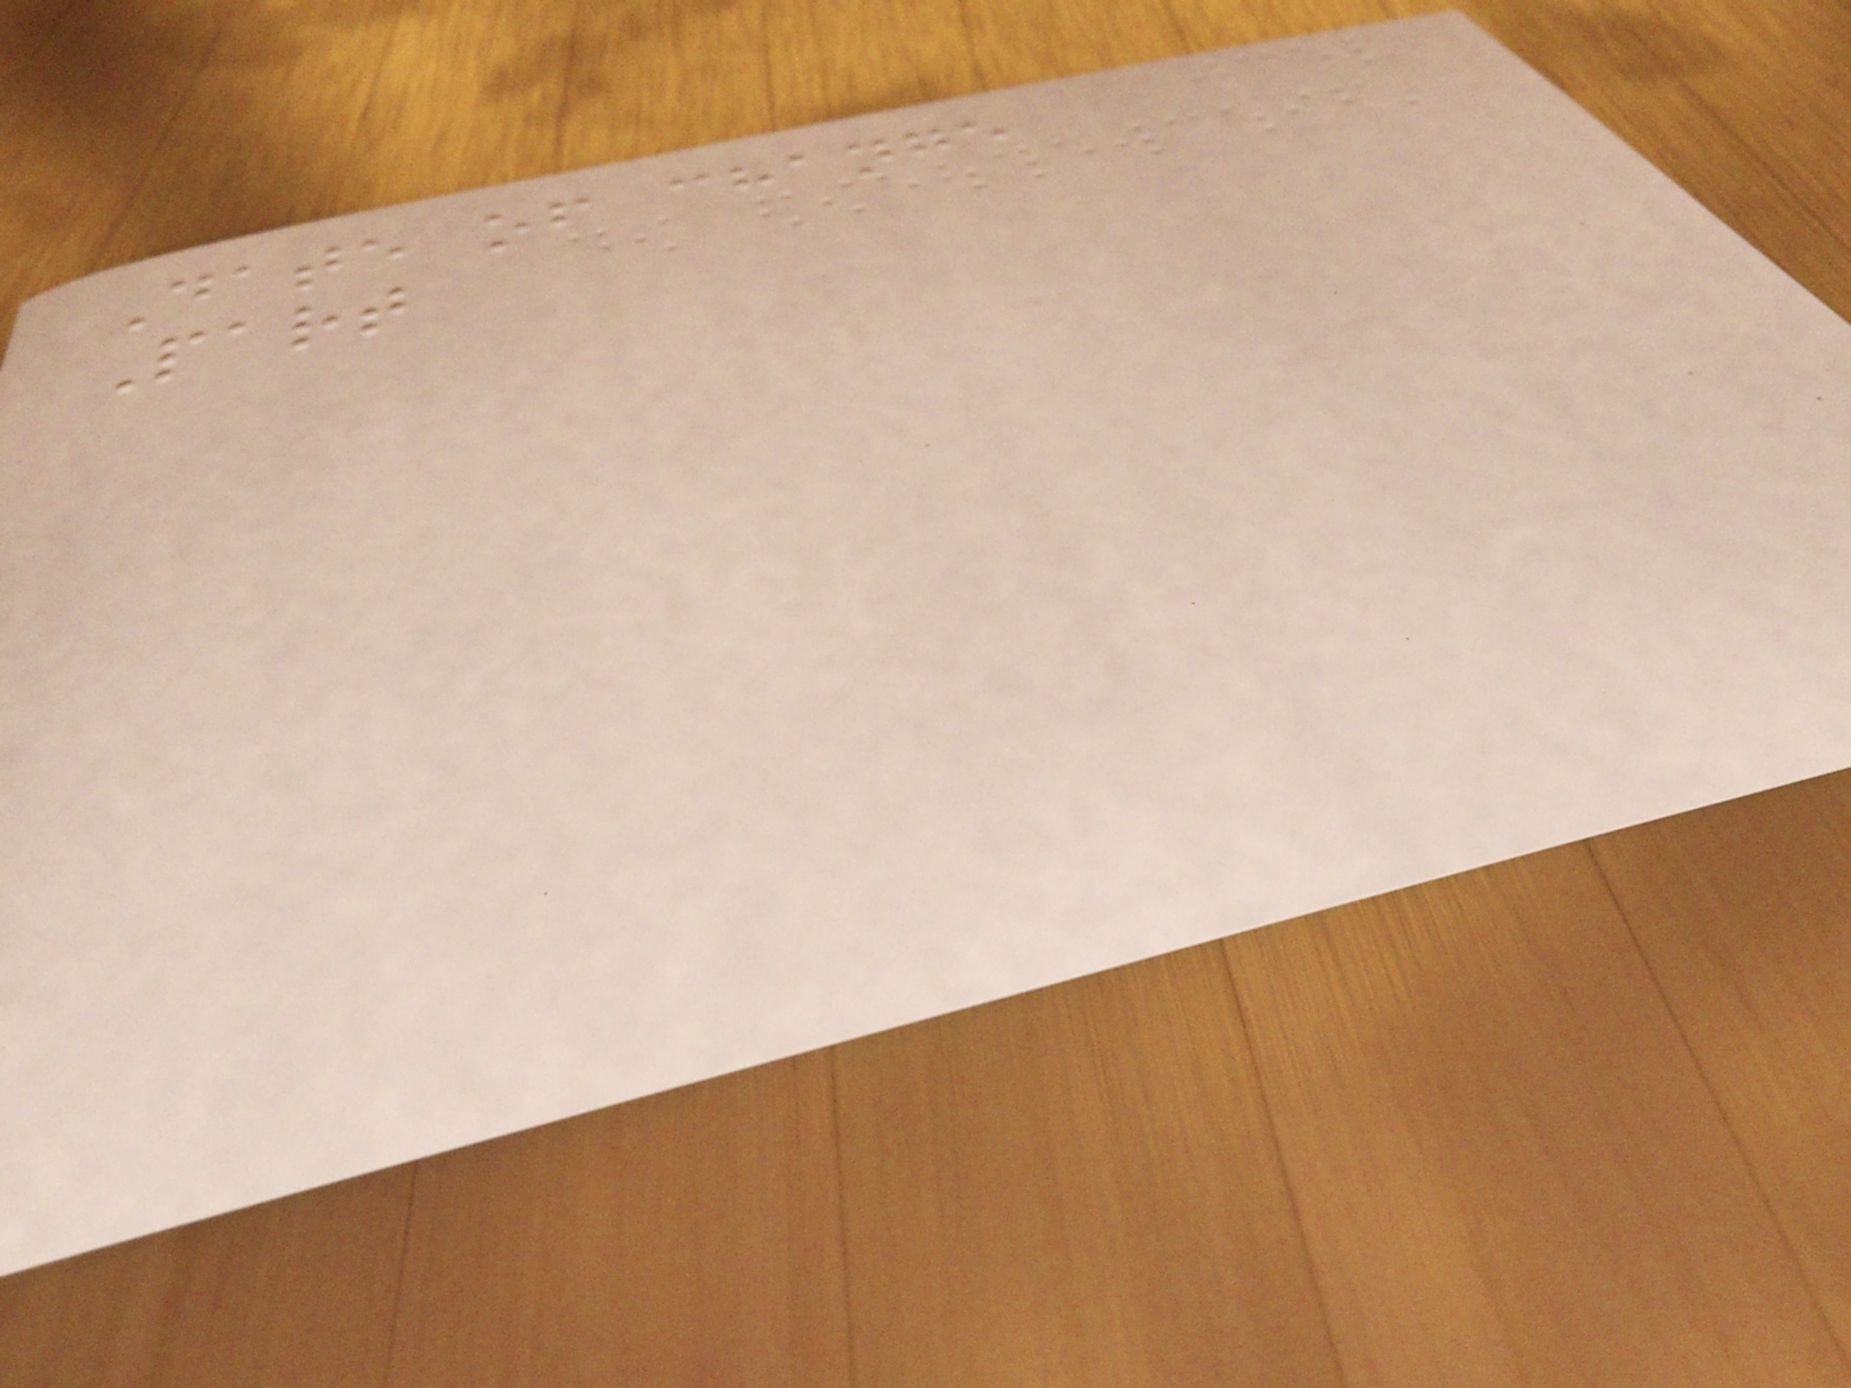Date of change
Part
